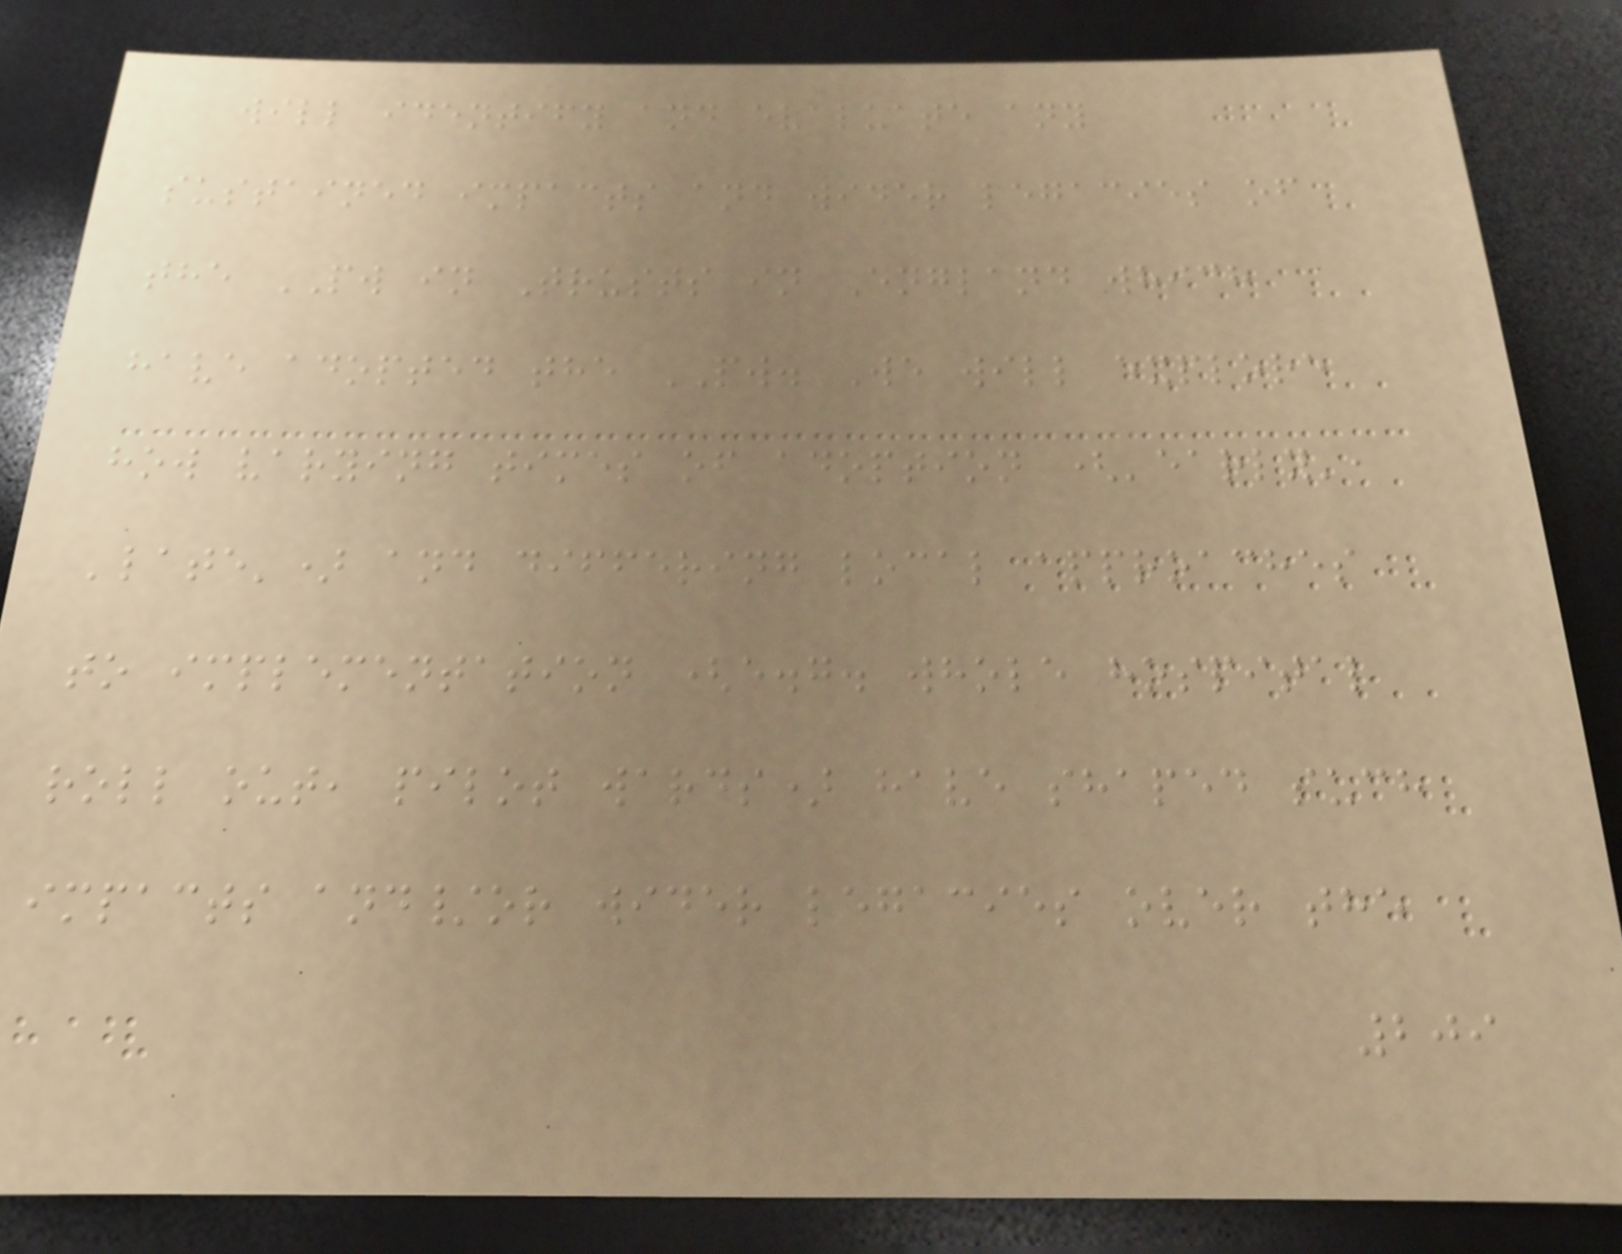will identify and evaluate any
sustained impacts and wider legacies of
the PW in Trusts in England which
have adopted the PW. We will explore
how varying times of adoption ('early',
'late') and differing local approaches
to implementation (e.g. whole hospital
roll out, pilot wards) have shaped such
impacts and/or wider legacies over the
209
